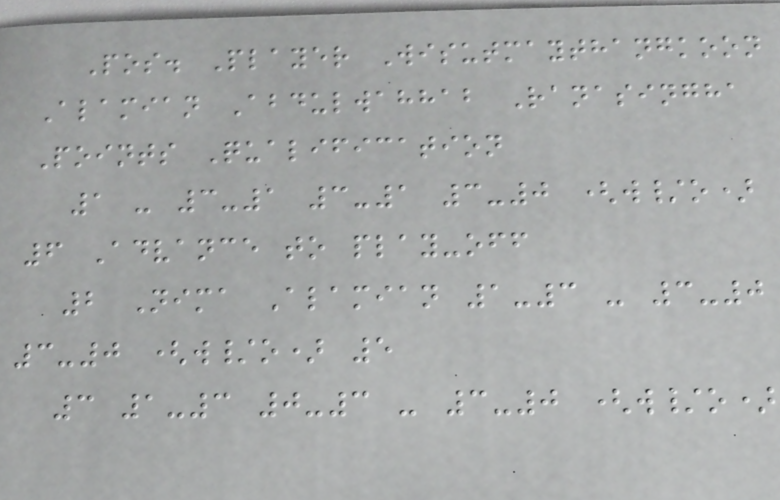Pos. Player Wisutmaythangkoon
Alamian Abdulwahhab Ranasingha
Points Qualification
1 - 3-1 3-1 3-0 (w/o)
6 Advance to play-off
2 Nima Alamian 1-3 - 3-0
3-0 (w/o) 5
3 1-3 0-3 - 3-0 (w/o)
